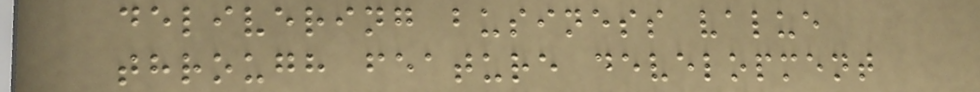delivering business value
through feature development
